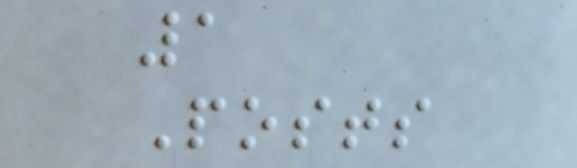1
Posts
